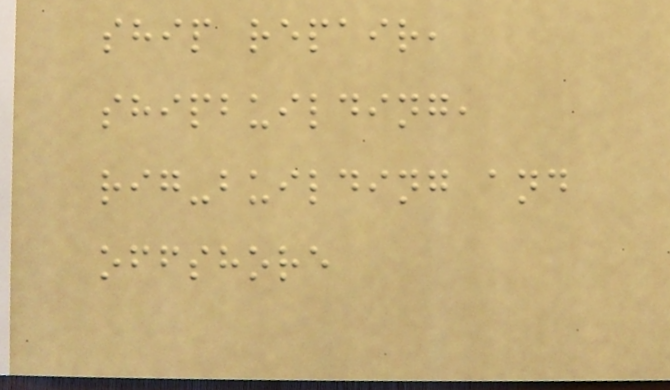ship repair,
shipbuilding,
rig-building and
offshore
